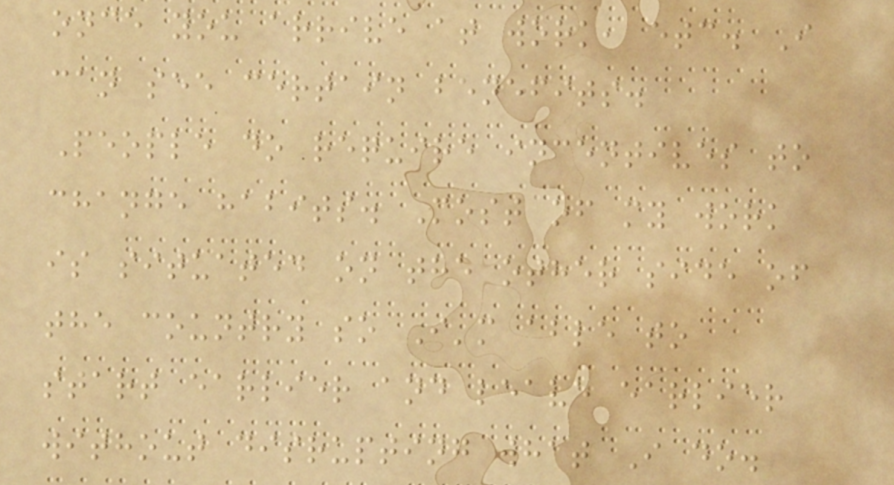once you arrive at work, etc. I
can see certain benefits.
People do require incentives to
change habits. Most of my work
is situated on the other side of
the country so I'm able to
start earlier and leave earlier
without disrupting what I do.
